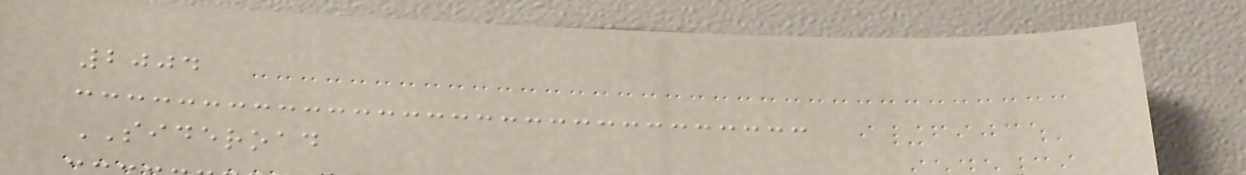2004
SIDEROAD
